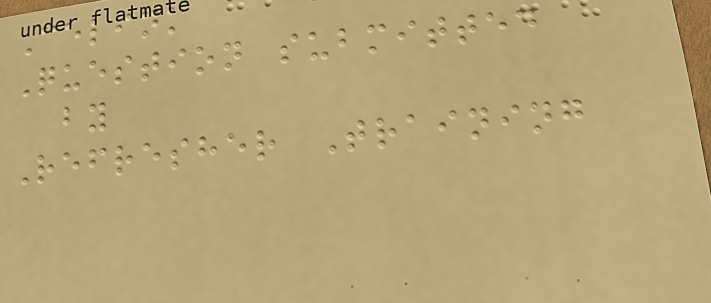Celink
Question submitted
by
Refresher Training
